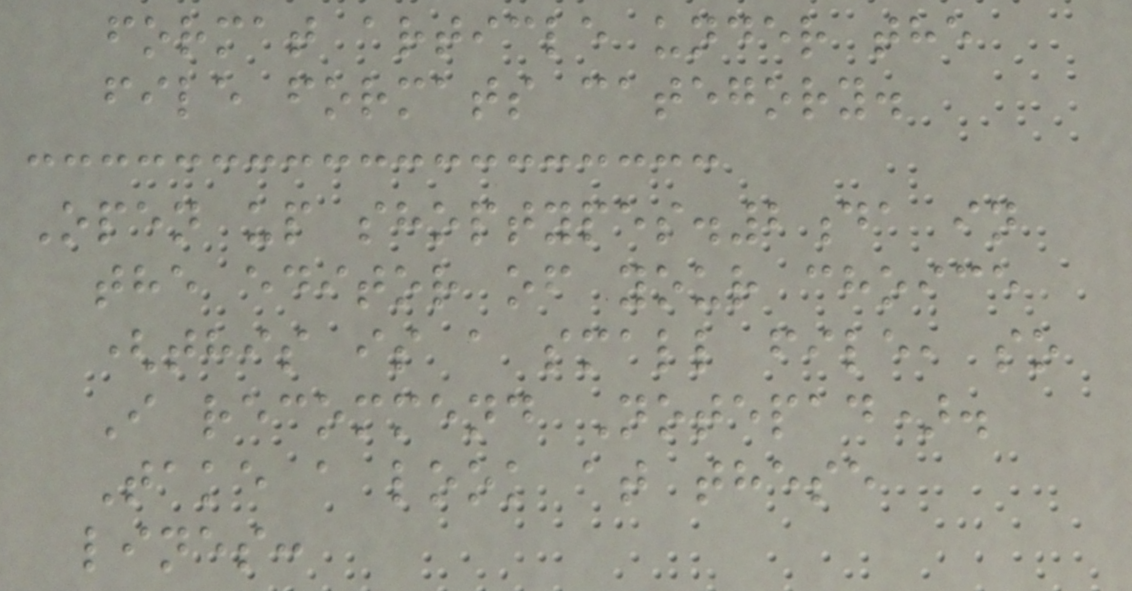format article under the
file formats category.
Open up shoptypes.2da in
the editor of your choice
(this is a small file, so
I recommend Notepad).
Take a look at these
lines:
